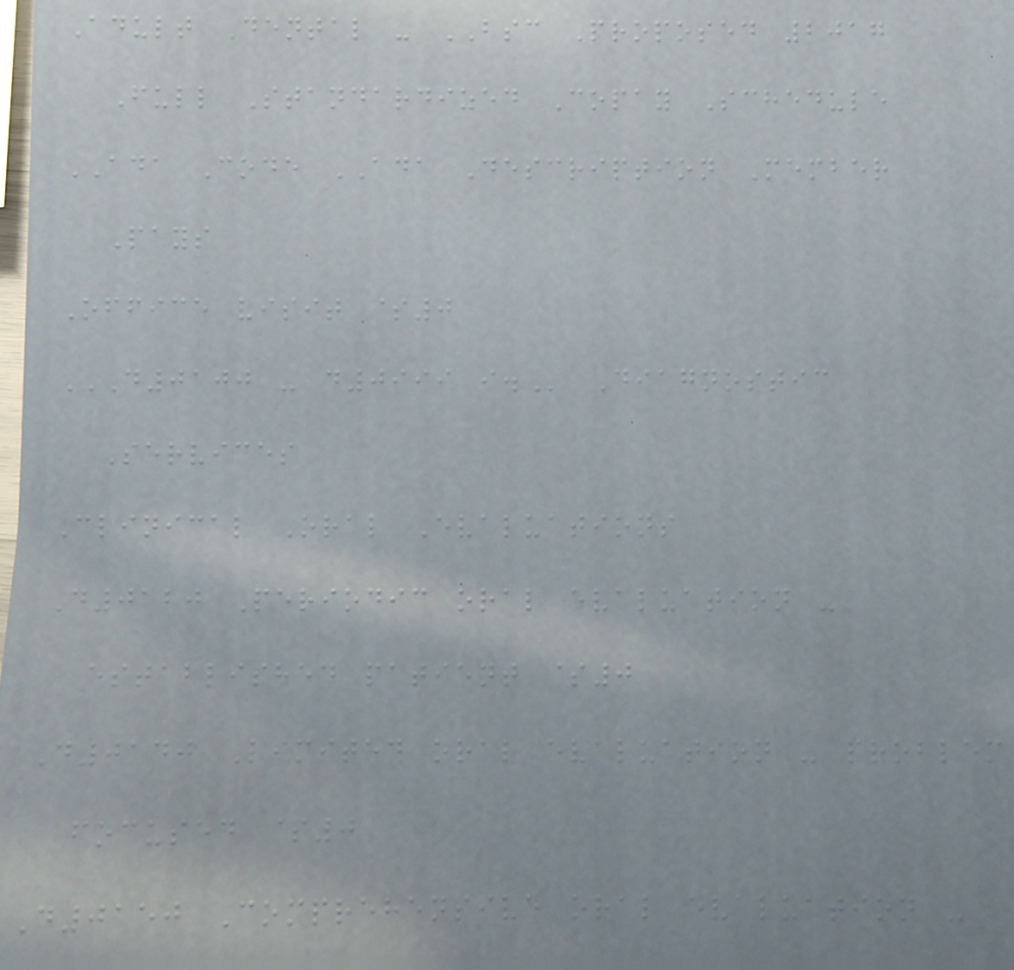Adult Dental - BSC Proposed 2017
Full Standardized Copay Schedule
ADA Code ADA Description Member
Pays
Office visit $0
D0100 - D0999 I. Diagnostic
Services
Clinical Oral Evaluations
D0120 Periodic oral evaluation -
established patient $0
D0140 Limited oral evaluation - problem
focused $0
D0150 Comprehensive oral evaluation -
